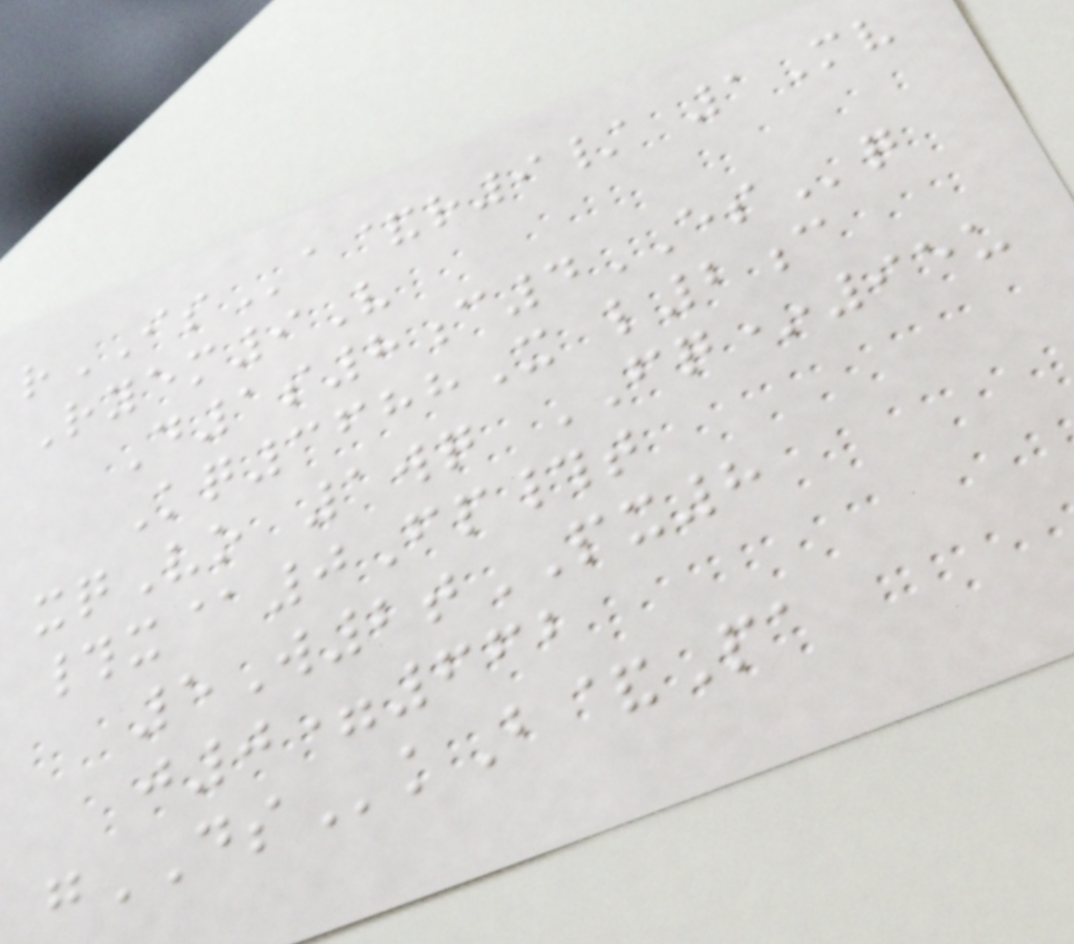rISa&r9/ 1Mv
Ryem9V
D1s8c4ESq
Kq3688X l2c
xqVo 1wq FQ*95u
#x@0Fp#t
5W2tPX8
j0=662
gDSkB&Pa
